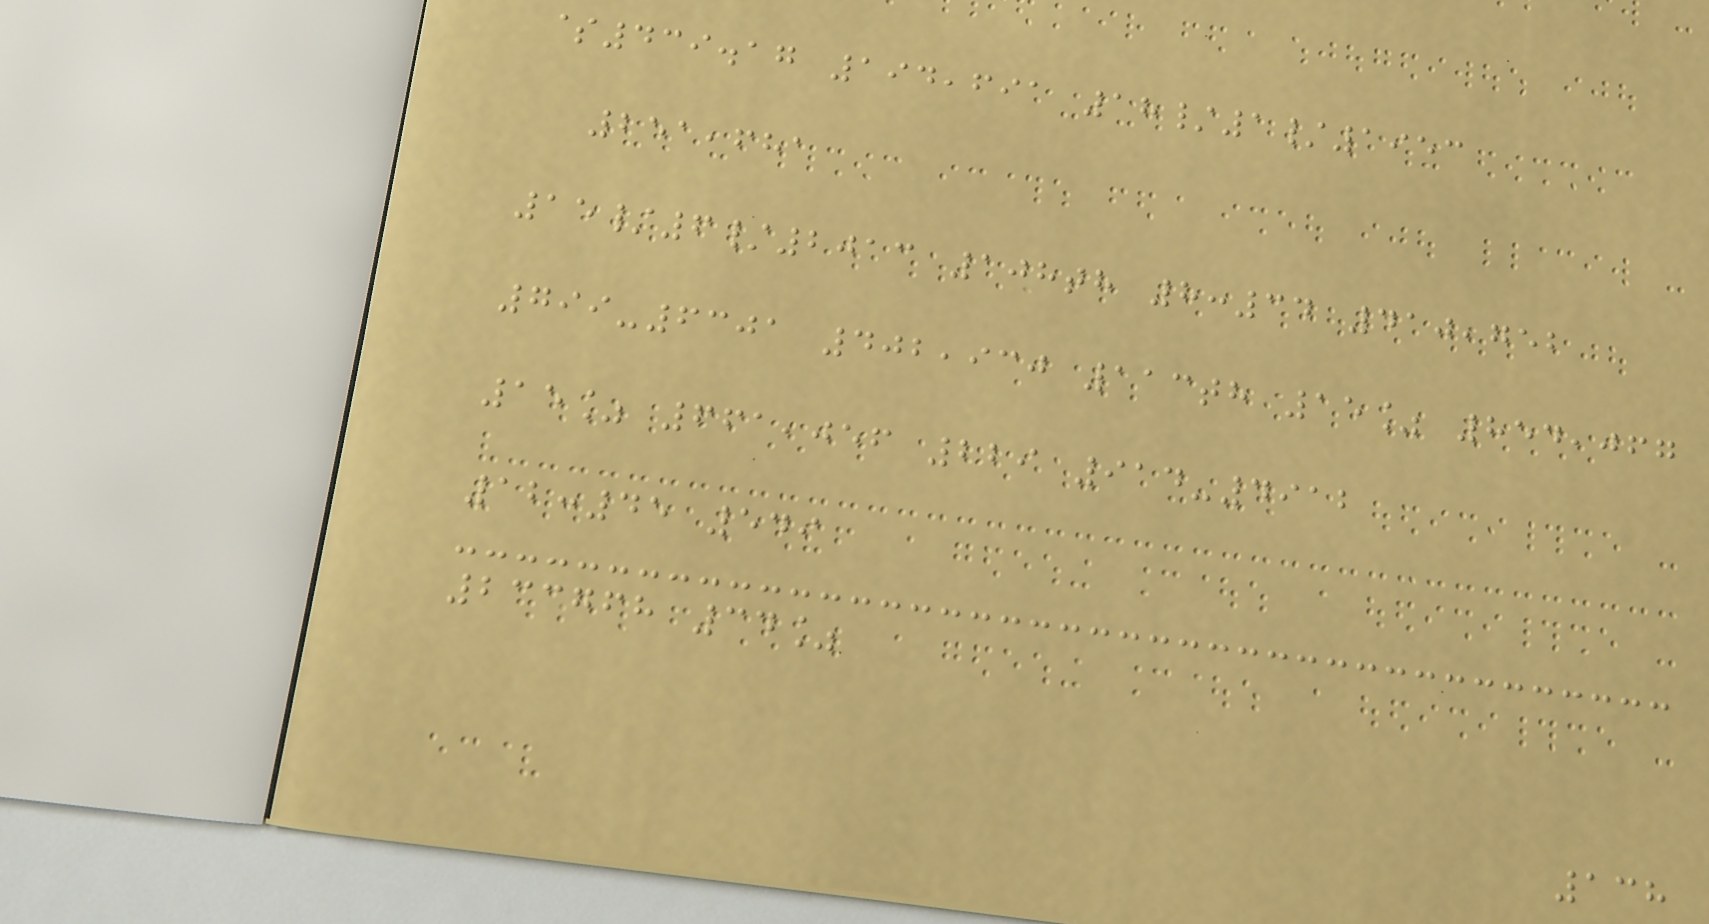$439.17 194,691 18/1/1953
251,681
15/6/2013 108th 8:34 410,752
799-6301 402,930 113th 15% 854,067
15% 661,056 229 914-4912
12:45 549
233768 34%
138
